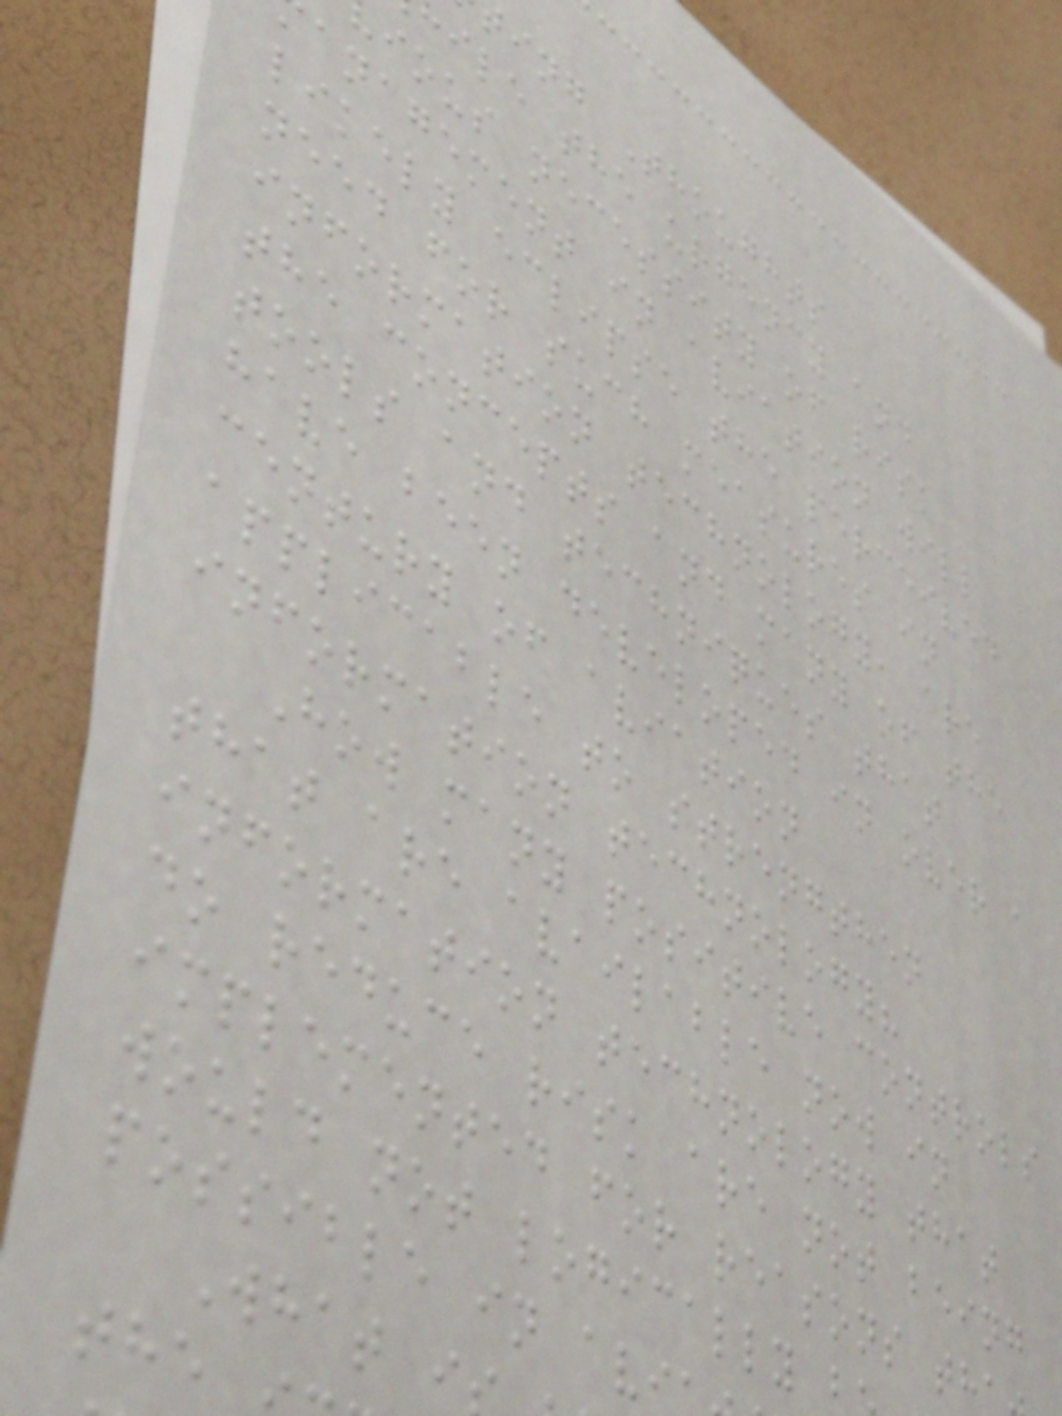ing Thoughts
ile the urgency and
ious necessity of risk
anagement in aviation will
likely eclipse the perceived
need for such measures in
information technology, are
the concepts and many of the
tools and techniques that
have been developed in over a
century of aviation
applicable to strengthen
information technology?
How many positive controls
that are available now in
information technology that
do reduce risk are not being
implemented for reasons th
would not logically
possible in avi
What i
